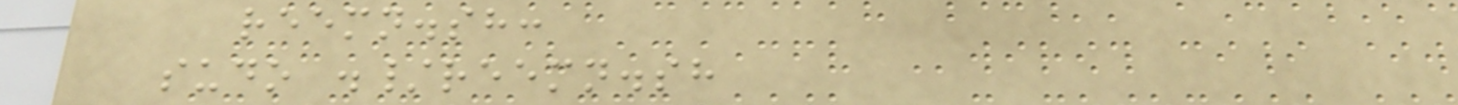reemn.sh:
sudo ./reemn.sh
